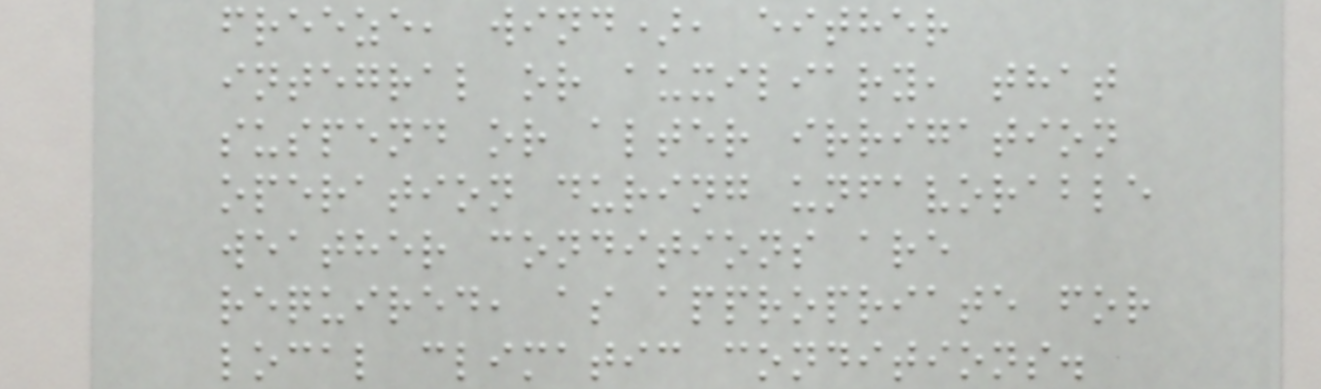freeze, wind), either
integral or auxiliary, that
suspend or alter irrigation
operation during unfavorable
weather conditions are
required, as appropriate for
local climatic conditions.
